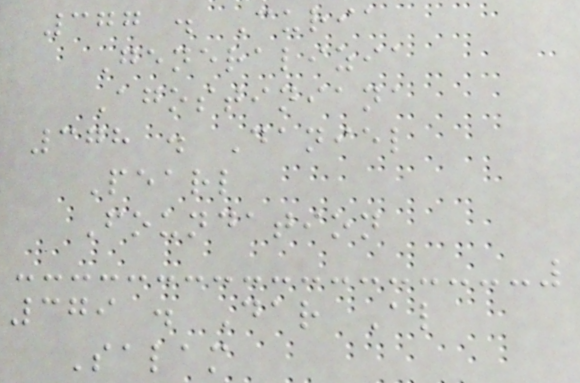377 . Curia
Generalizia
Agostiniana
378 . Daniel
Pearl
Foundation
379 . Dar Al
Salam
